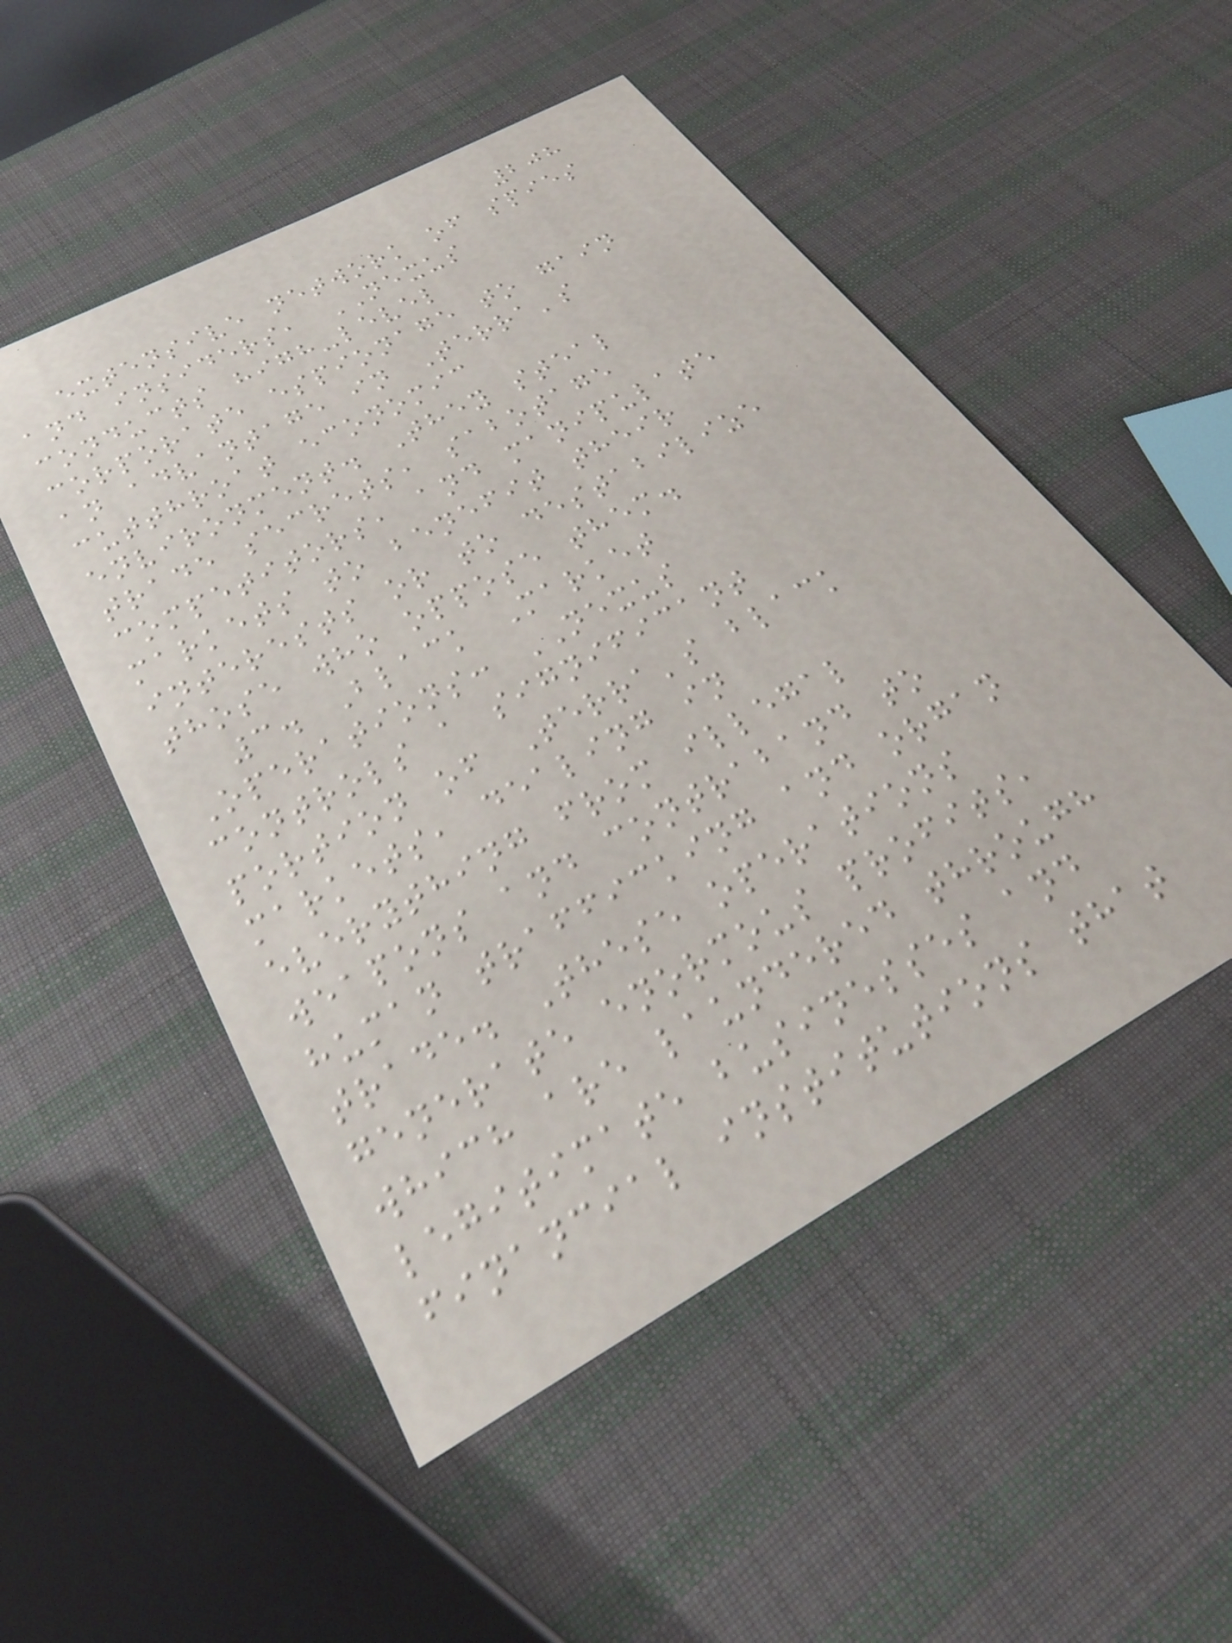208
extensive network of spies
and insiders, NEXUS
conducts high-level
corporate espionage to gain
an advantage in Terra's
cutthroat economic
environment. They steal
trade secrets, sabotage
competitors, and manipulate
markets to benefit their
interests or to destabilize
those who oppose them.
3. Black Market
Operations: NEXUS
controls a significant
portion of Terra's black
markets, dealing in
everything from illegal
weapons and contraband to
human trafficking and organ
trade. These operations
generate enormous profits,
which are laundered through
legitimate businesses and
financial institutions that
